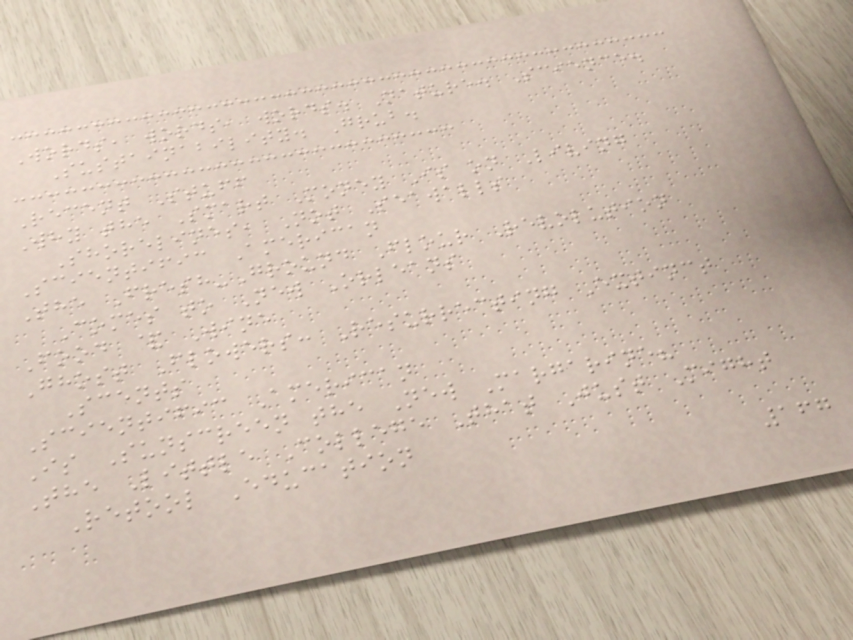Words, words, words. Nature. Science.
Sustainability. Grub.
Recent Stuff
Why the Smart Money Is on Living
Shorelines, Not Seawalls
Scientific American
The Fresh-Ground Flour Revolution
Comes to New Orleans
Food & Wine
Ghost Flowers: Resurrecting Extinct
Scents
Scientific American
Is Sunscreen the New Margarine?
The Little College That Just Might
Retool Education
167
